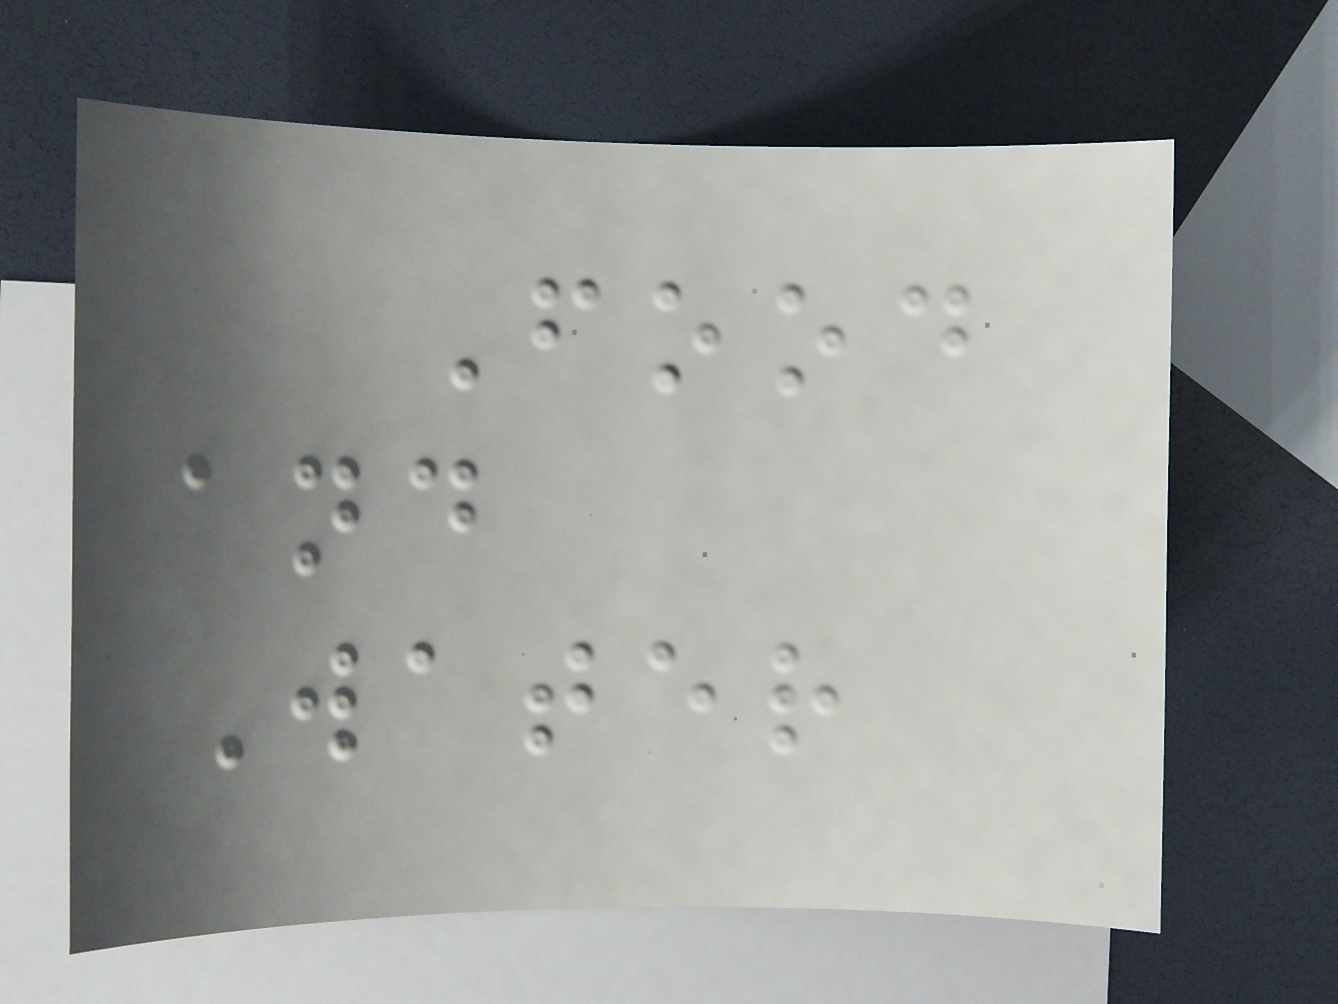Food
and
Water
